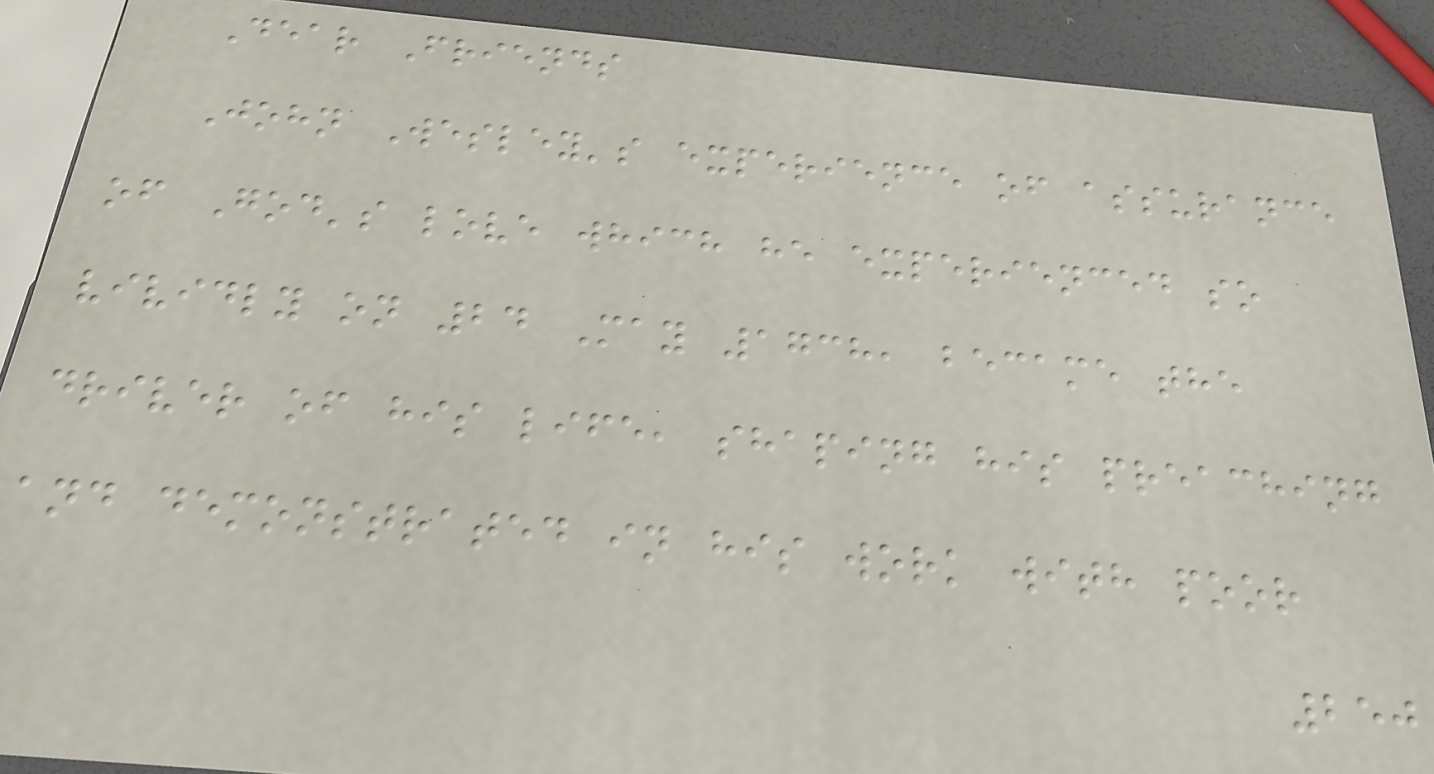Dear Friends
John Wesley's experience of assurance
of God's love which he experienced so
vividly on 24 May 1738, became the
driver of his life, shaping his preaching
and demonstrated in his work with poor
250
